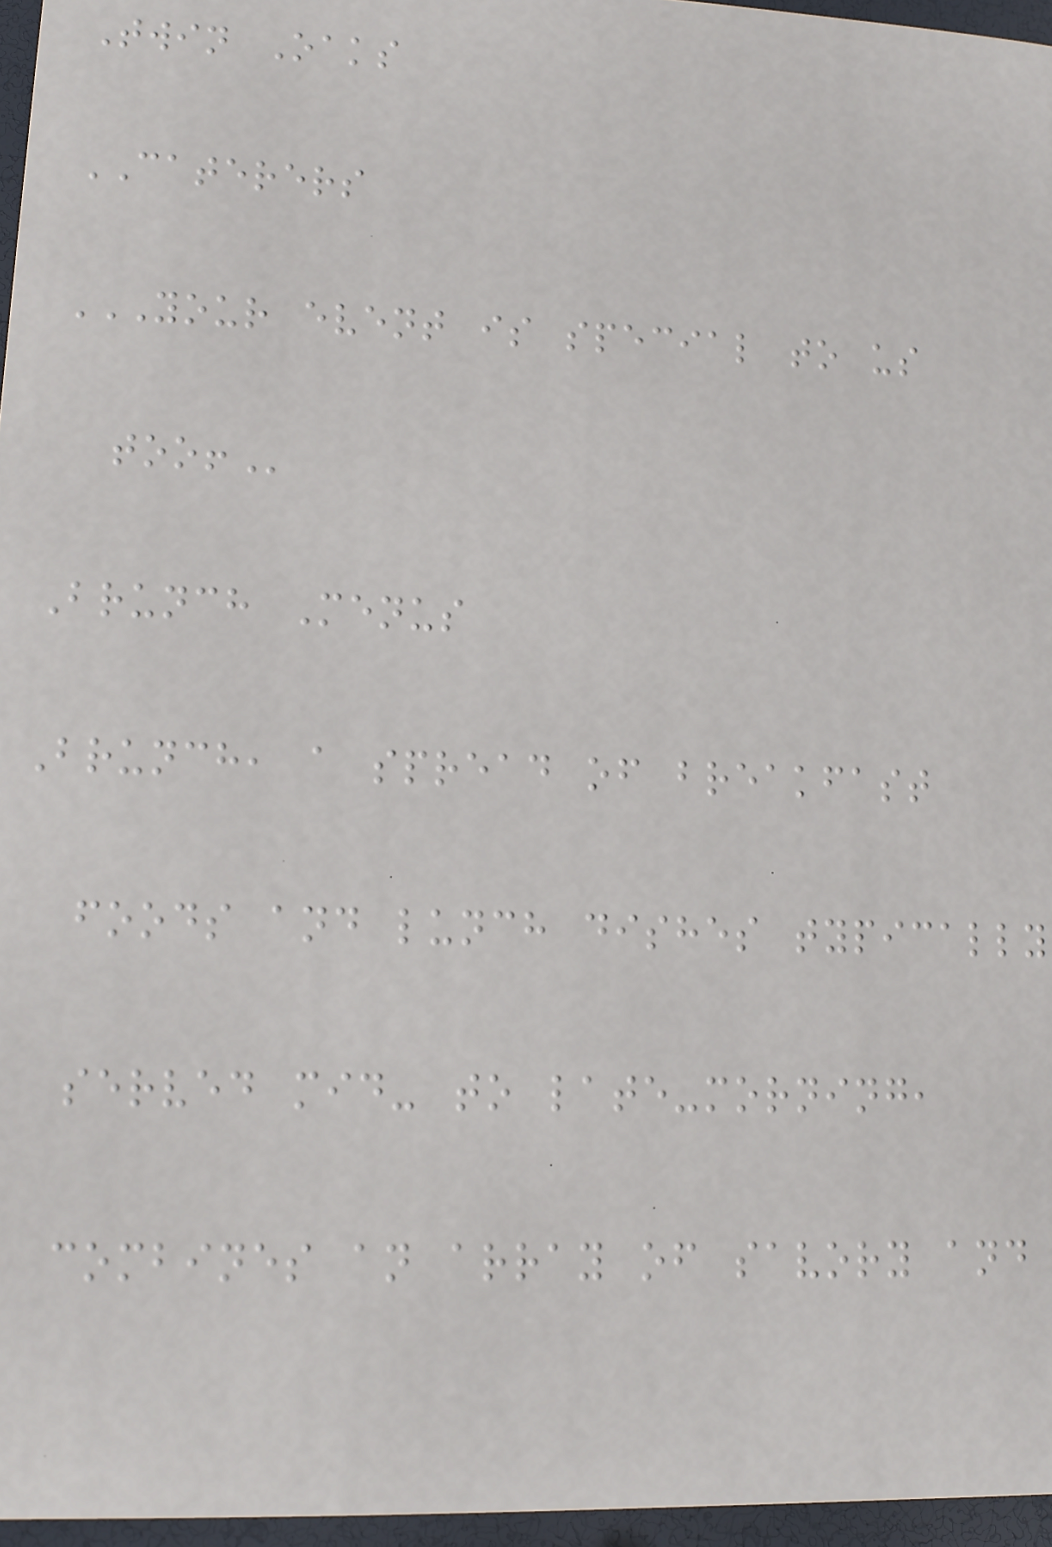Twin Oaks
CATERERS
YOUR EVENT IS SPECIAL TO US
TOO!
Brunch Menus
Brunch, a spread of breakfast
foods and lunch dishes typically
served mid- to late-morning,
combines an array of savory and
